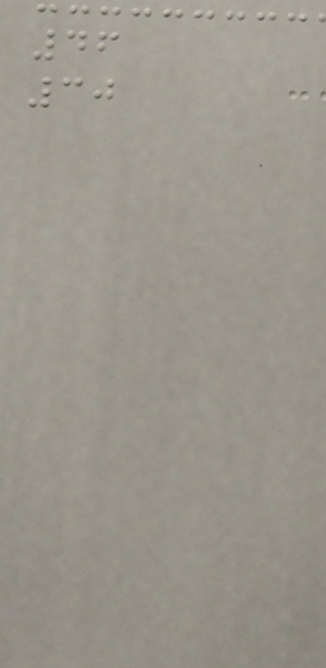46
30
